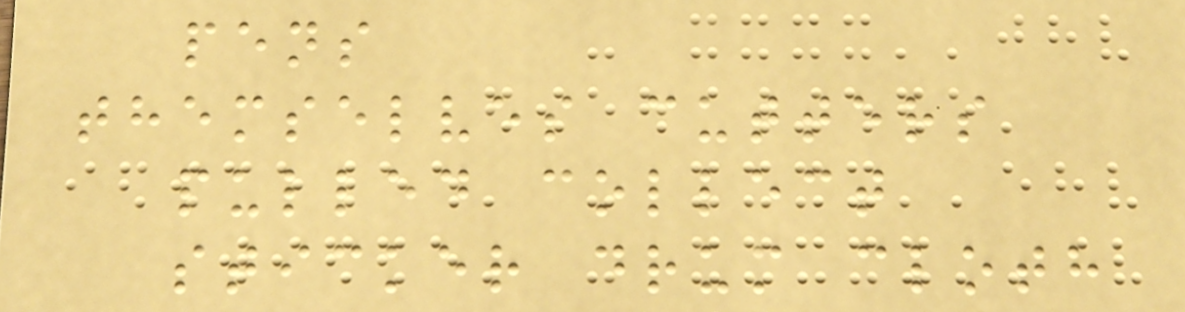pens
themselves cutters
pulled collect
sticker drum cloth
